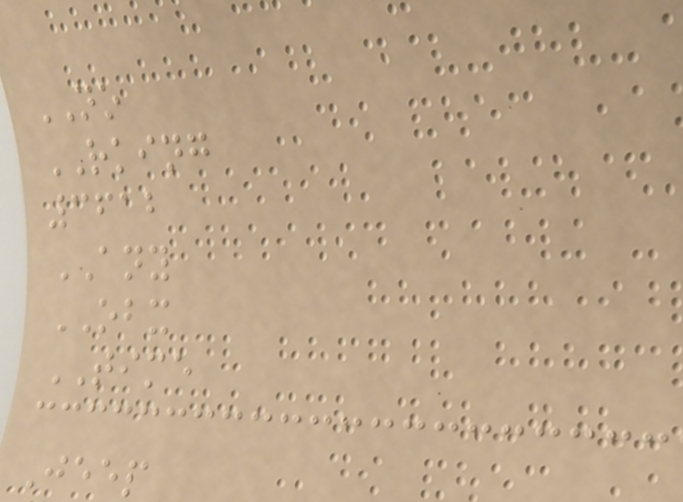NO
RKING
3612
ANY
OBX
TIME
Jeep
